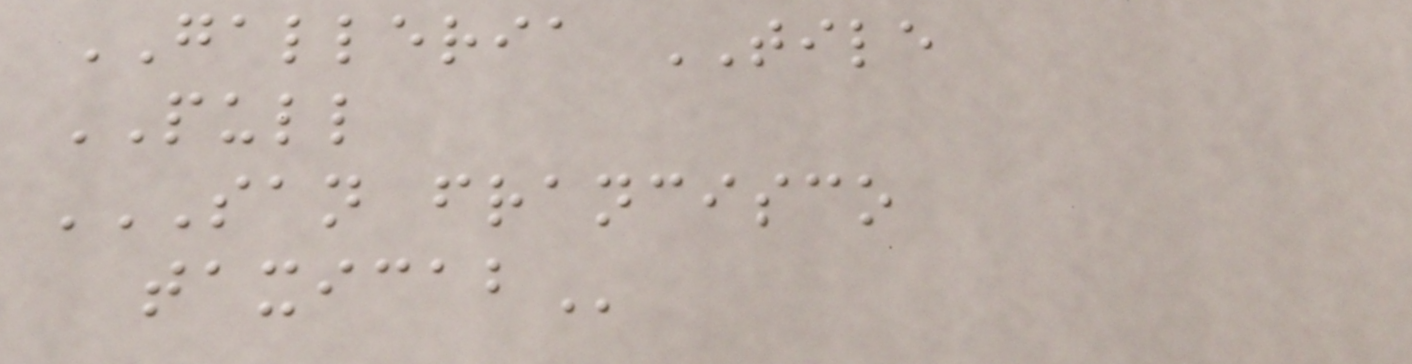GALLERIA TILE
PULL
SAN FRANCISCO
TAXICAB
